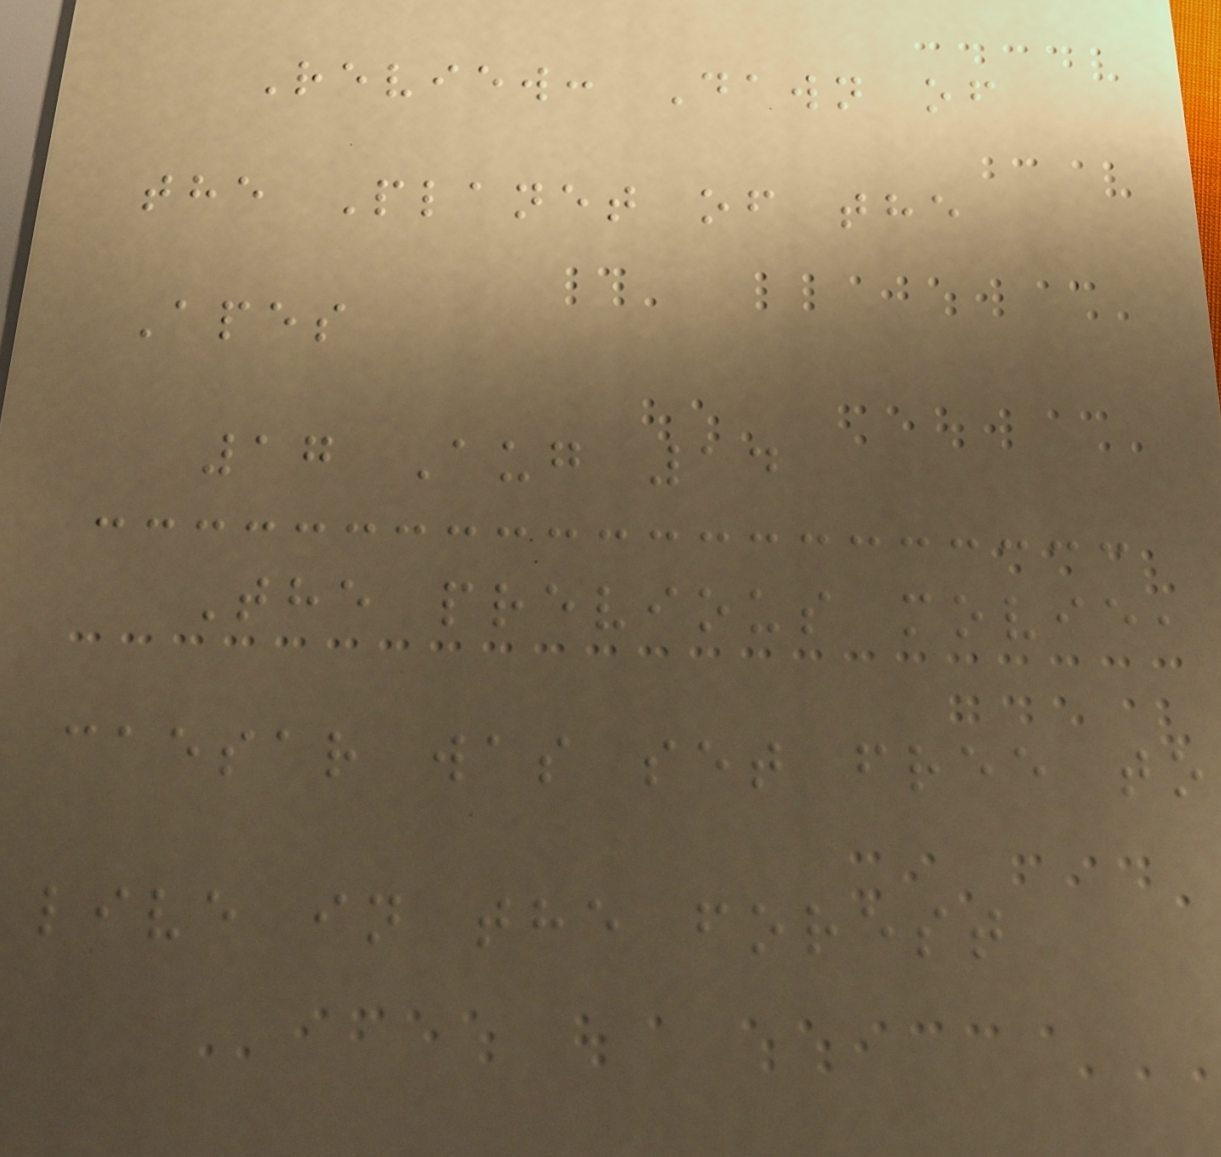Review: Dawn of
the Planet of the
Apes
17 Aug 14
The previous movie,
caesar was set free to
live in the forest
